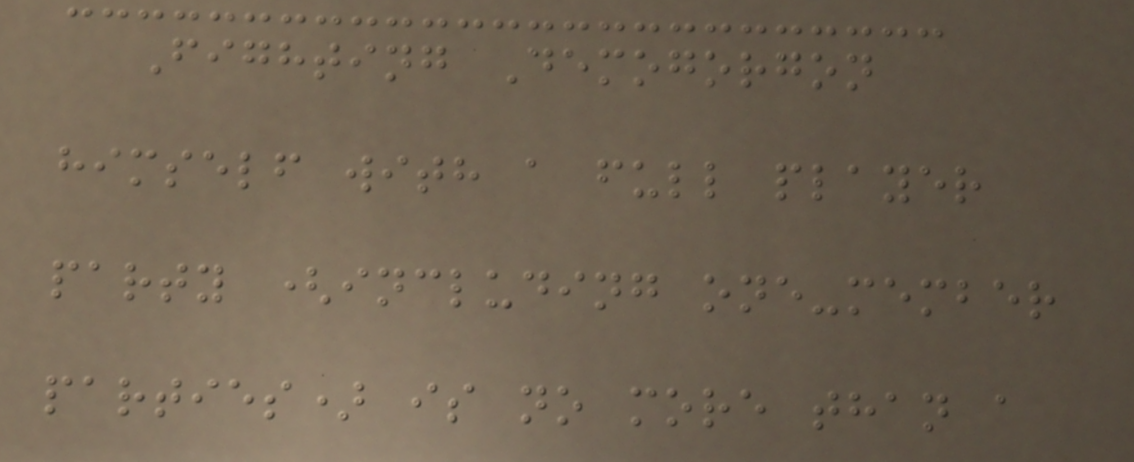Fighting Demogorgon
himself with a full player
party (including one-member
parties) is no more than a
